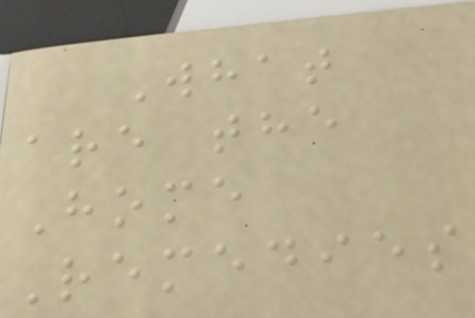What
are the
Home
Remedies
